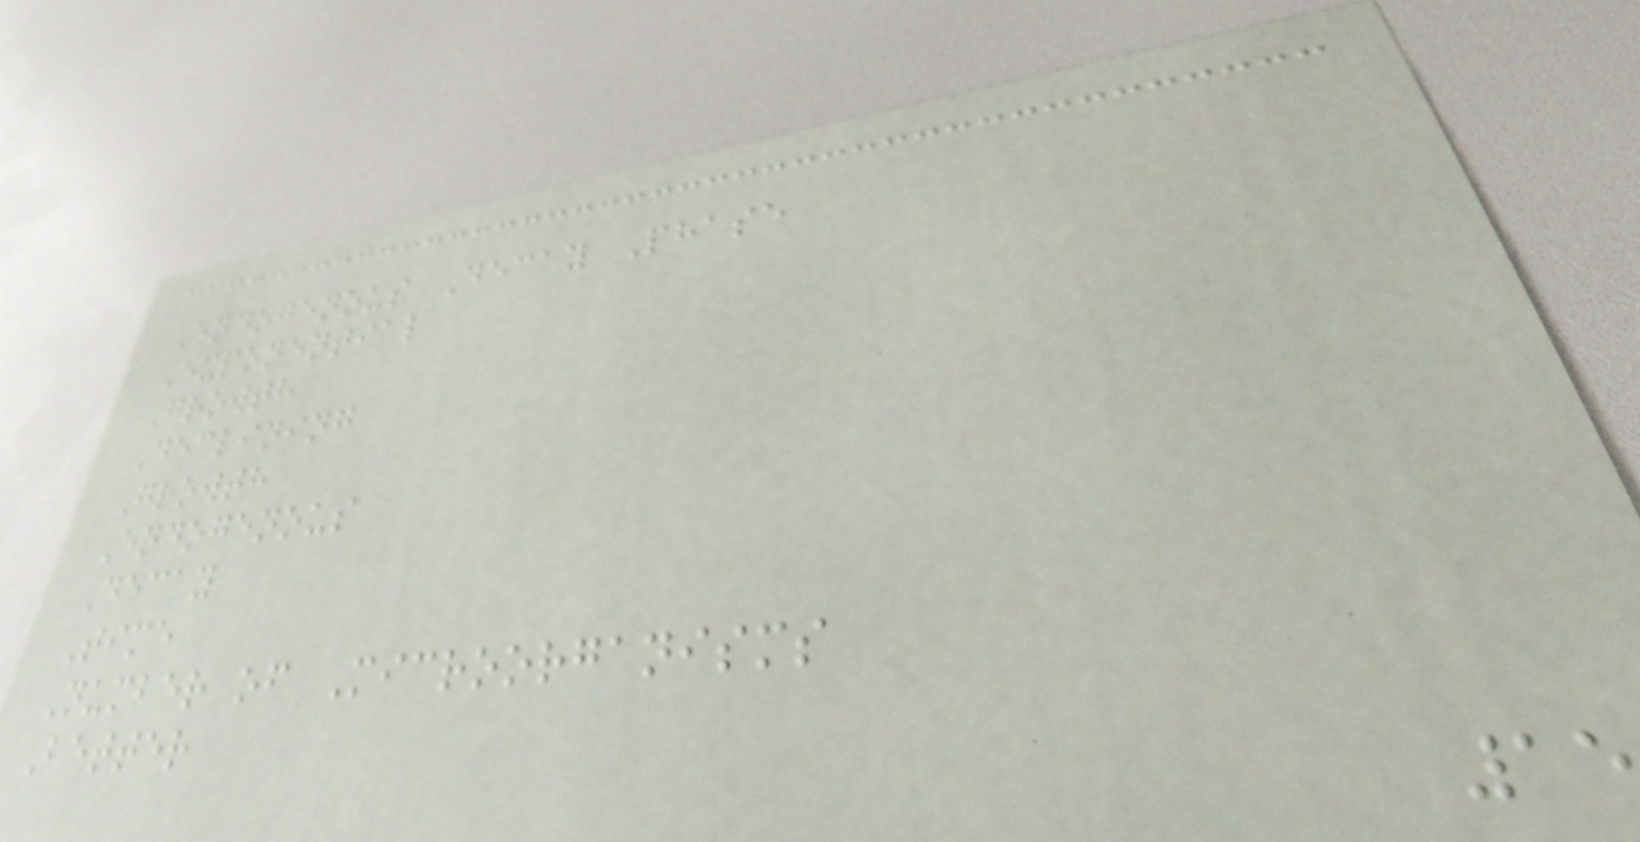Endogenous Decay Phase
Exponential
Growth
Declining
Growth
Endogenous
Decay
Time
Number of Microorganisms
Better
15
